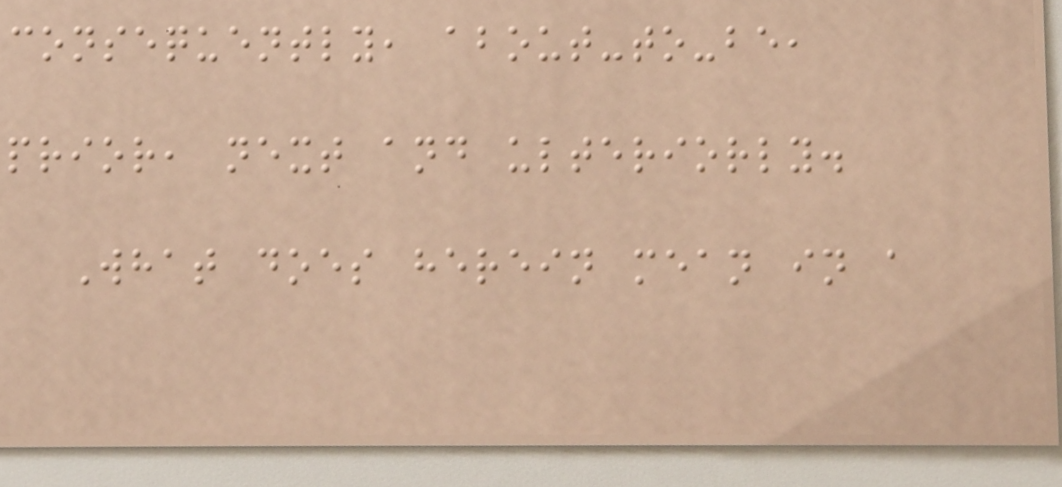consequently, about-to-be,
prior, next and ulteriorly.
What does herein mean in a
